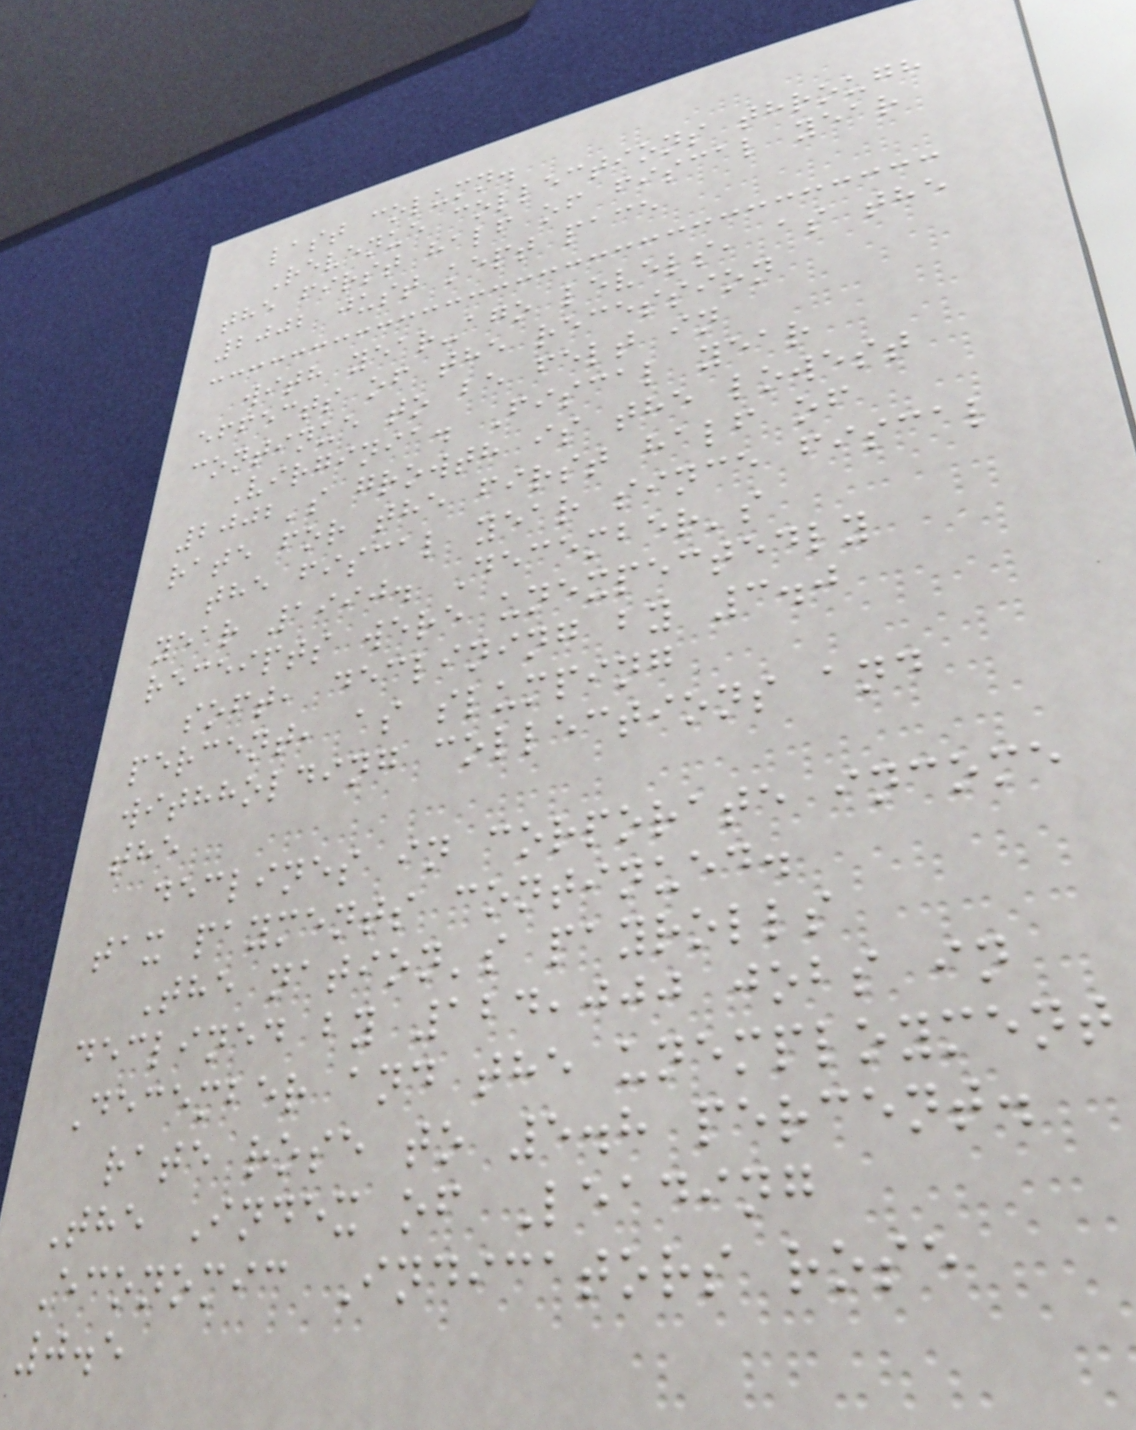last column.
Revenue collections through
the first half of fiscal year
2002 just kept pace
with year-ago levels, as the
effects of the recession
continue to be felt in
Virginia. Fiscal year
2002's growth is the lowest
rate for the first half of
the fiscal year since fiscal
year 1990. December's
receipts were unexpectedly
soft, declining by 3.0
percent, as slumping
withholding collections and
the
declines in corporate income
tax payments continued.
The nation's payrolls
declined by 124,000 jobs in
December and the unemployment
rate rose to 5.8 percent.
The Index of Leading
Economic Indicators rose
0.5
